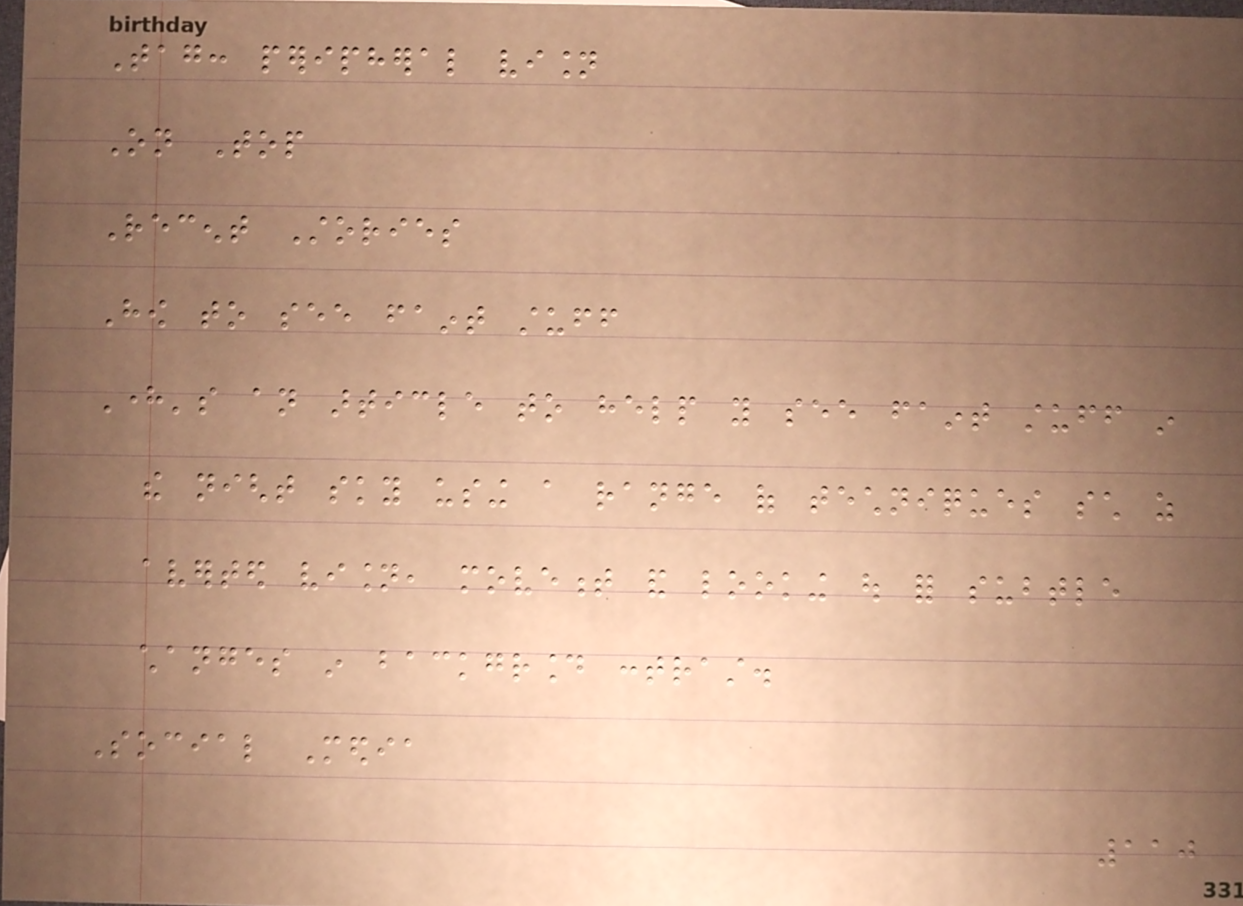Tag: peripheral vision
On Top
Recent Stories
How to see faint stuff
Here's an article to help you see faint stuff in
the night sky using a range of techniques such as
averted vision, movement and looking out for subtle
changes in background contrast.
Social Media
110
